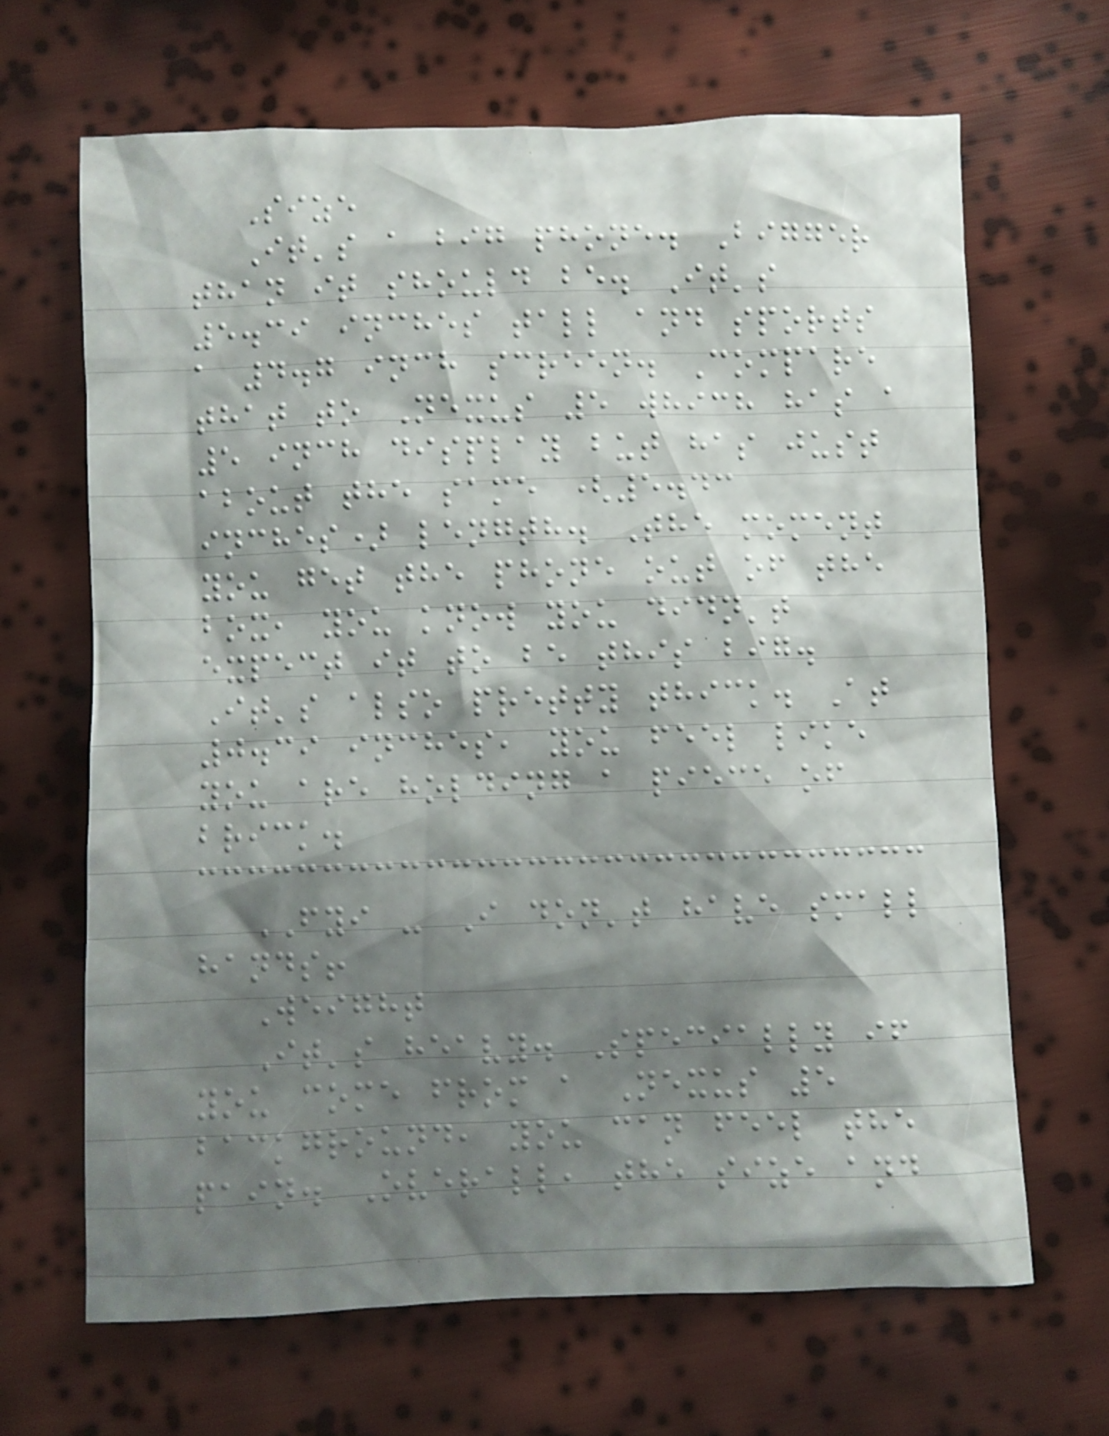Size
It's a big phone. Bigger
than it should be. It's
5.39 inches tall and sports
a 4.7 inch screen. Compare
that to Nexus 5 which has a
5 inch display but has just
about the same (5.43
inches) length. The moment
you get the phone out of the
box, you know you didn't
expect it to be this big.
It's also pretty thick. At
0.39 inches, you feel like
you are holding a piece of
brick.
FYI - I don't have small
hands!
Weight
It's heavy. Specially if
you come from a Nexus 5
background, you can feel the
pain. Overall, the size and
